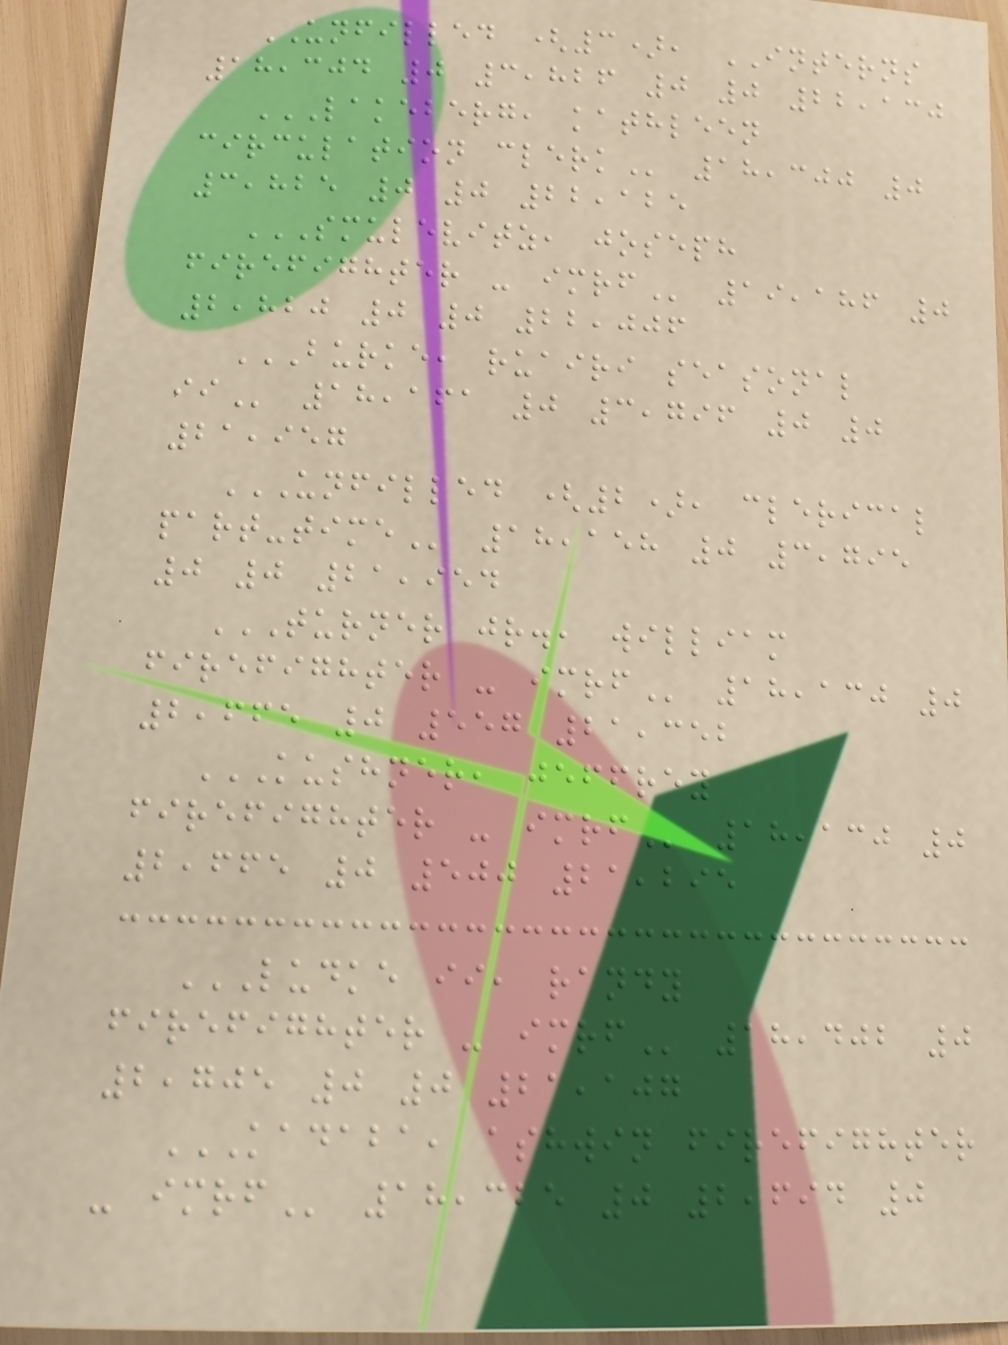UNFILLED (3), INTERNS
18,304 0 3,826 0 0 22,130
LAKEBERG, KATHLEEN
CIRCULATION CLERK 18,300 0
3,825 0 0 22,125
SMULEVITZ, JOSEPH
FIREFIGHTER - IMRF 19,186 0
2,820 0 0 22,006
BURKE, RUAIRI SEASONAL
II 18,161 0 3,796 0 0
21,957
UNFILLED (2), CLERICAL
PART-TIME 18,158 0 3,795
0 0 21,954
TURNER JR., WILLIAM
FIREFIGHTER - IMRF 18,130 0
2,665 0 557 21,352
KUSHNER, JEFFREY
FIREFIGHTER - IMRF 18,130 0
2,665 0 500 21,295
LUDKE II, RANDY
FIREFIGHTER - IMRF 18,402 0
2,705 0 0 21,107
KADABA, ASHWIN FIREFIGHTER
- IMRF 18,325 0 2,694 0
